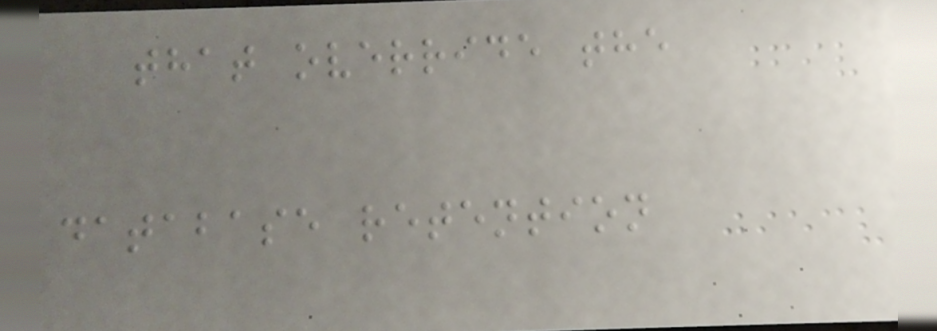that override the
database retention
